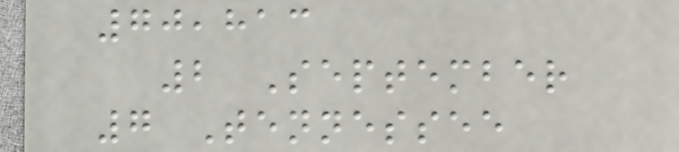70,813
2 September
7 Tennessee
